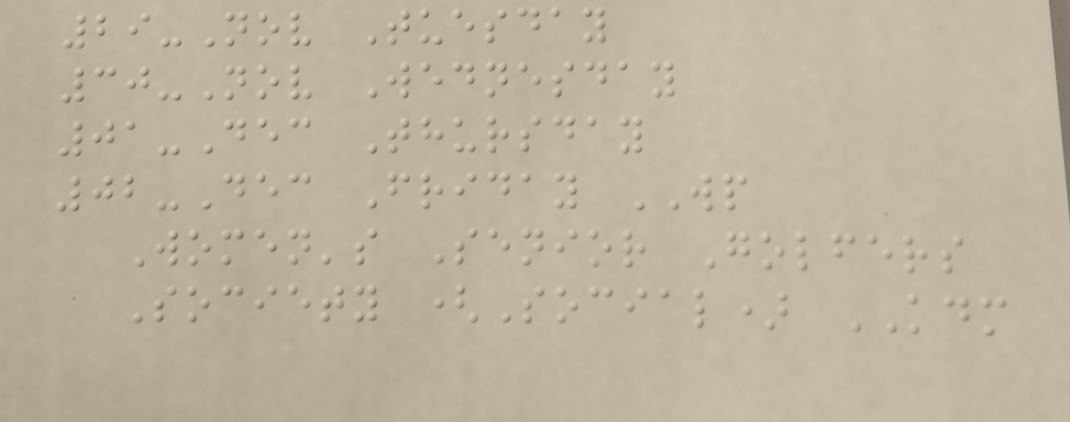29-Nov Tuesday
30-Nov Wednesday
01-Dec Thursday
02-Dec Friday WP
Women's Senior Golfers
Society (Social) KDM
